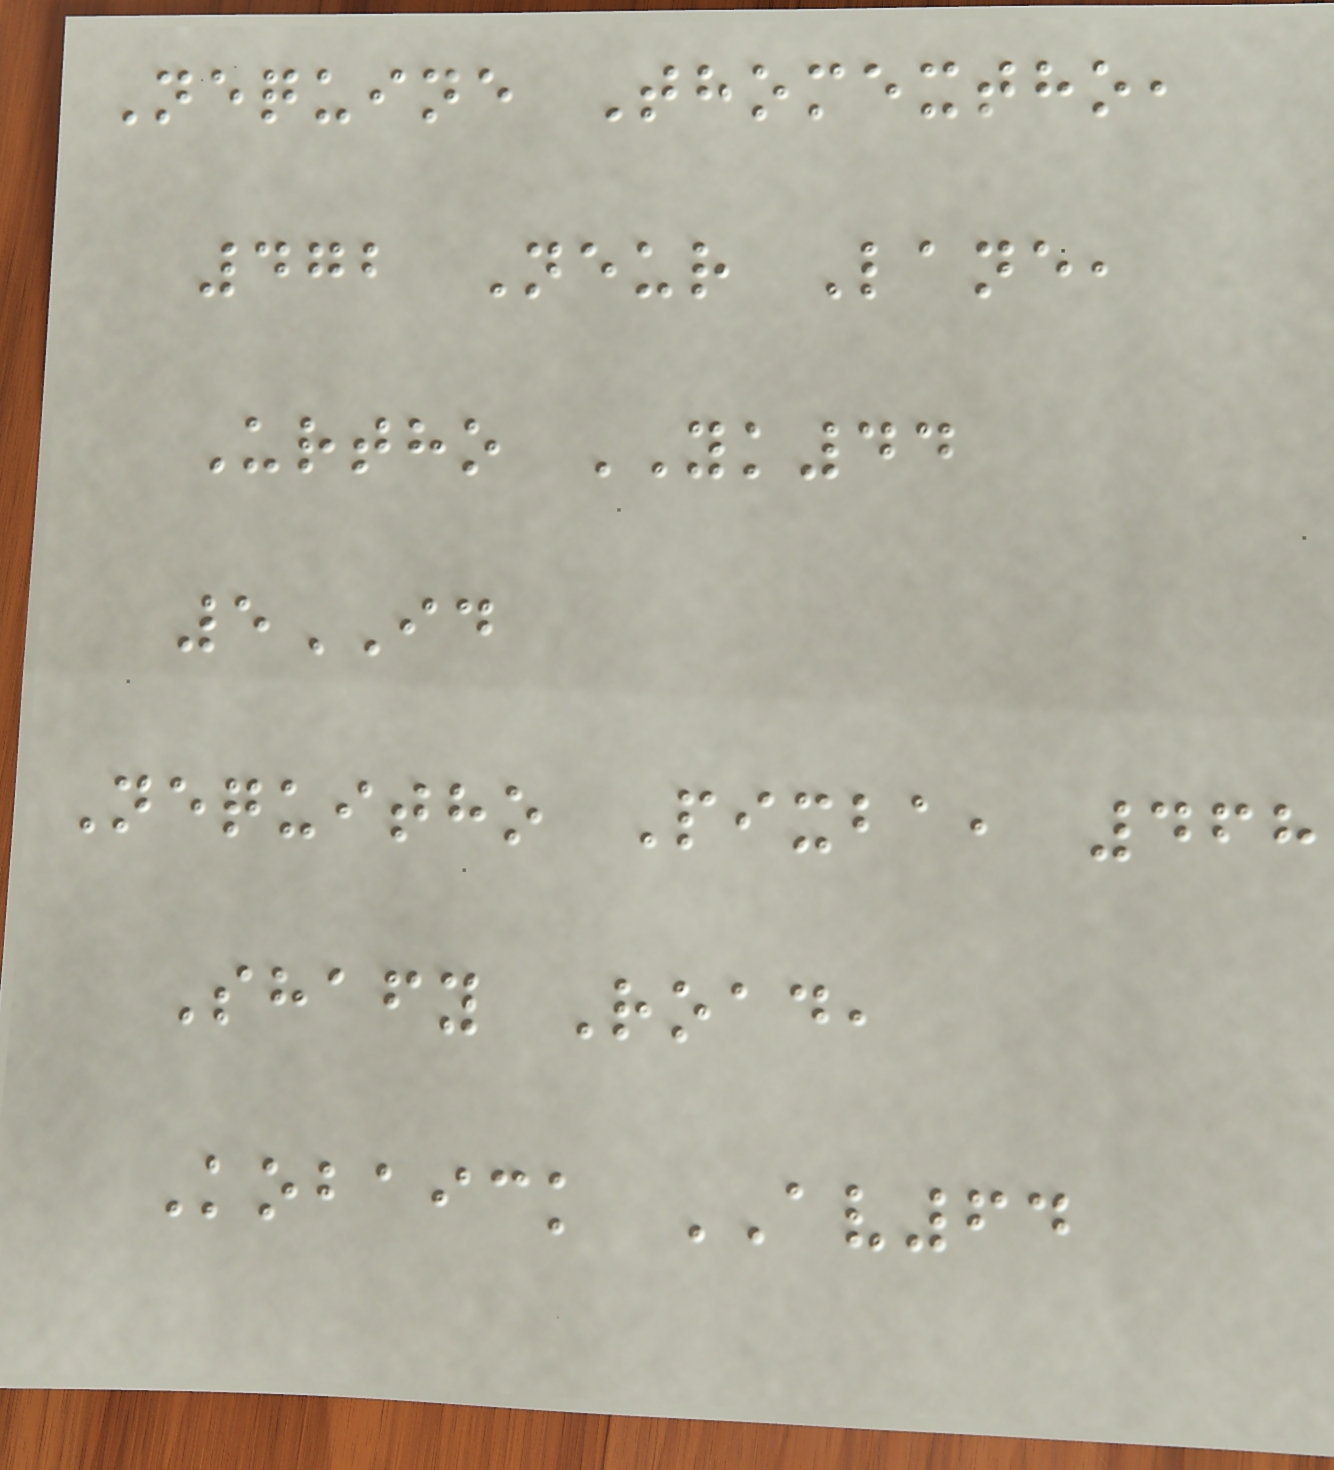Nequine Thomextho,
472 Neur Lane,
Urtho YK44
5ID
Nequitho Pixba, 468
Shafy Road,
Kobaick AV64
